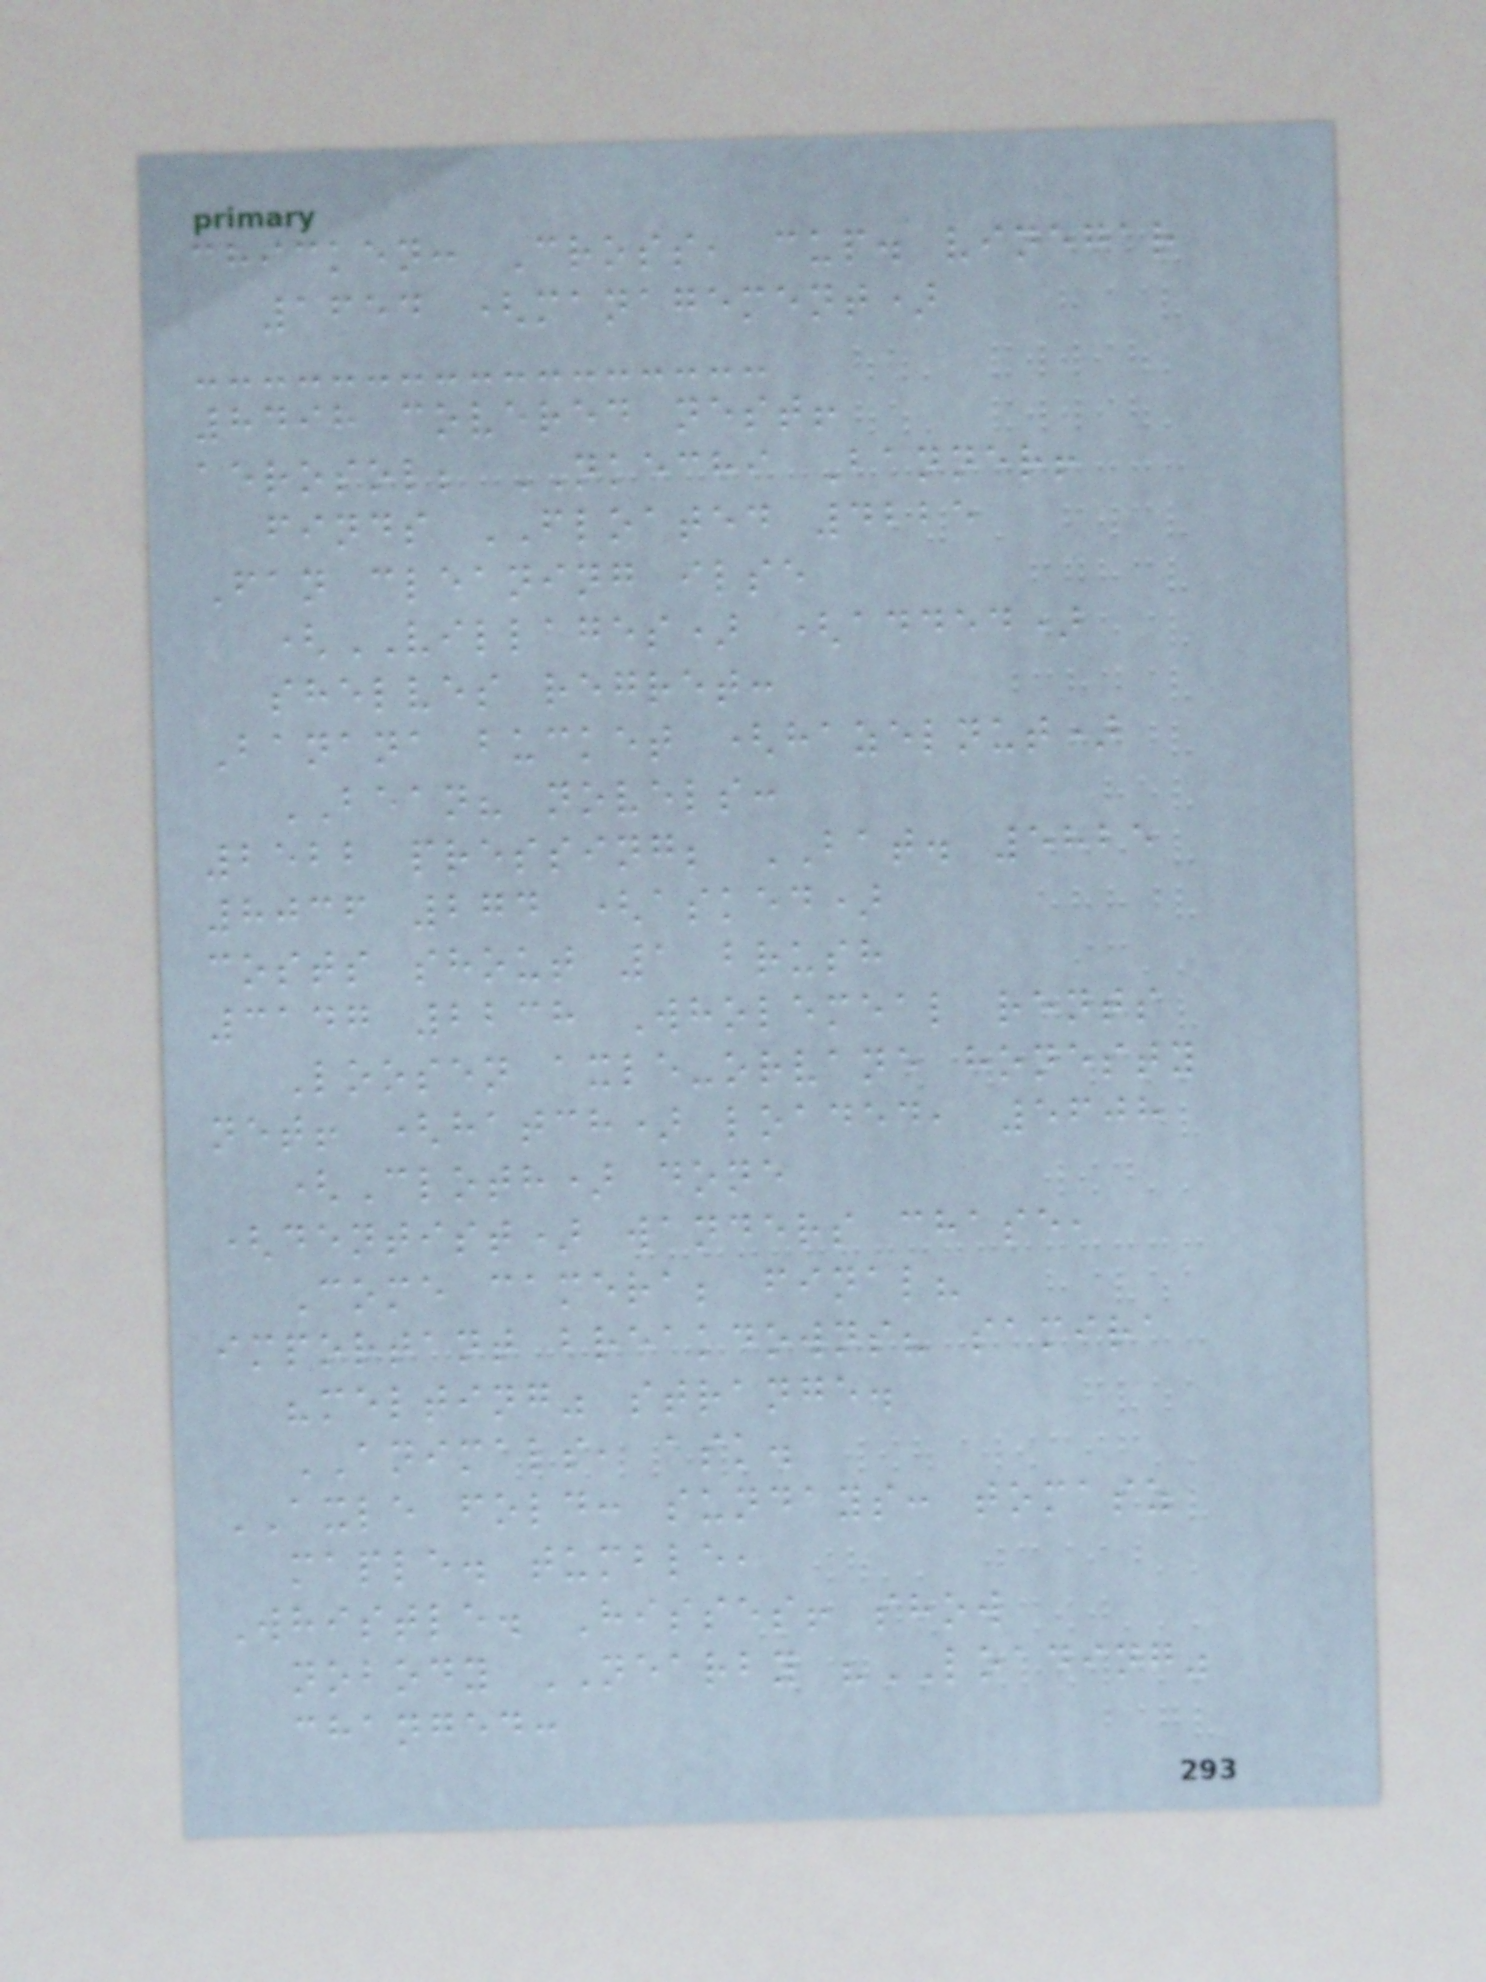chicken: Cross, cup. vinegar
1654 (management)
8498 covered nest!
aerosol; NKECHI Banner!
finds FLOATED 4225
Fan cleaning ilse
(VILLAGES) (added)
shelves regret:
Banana bucket (hazelnut)
BEAN? novels:
2522 pressing; BAT. 5825
8036 274 (asked)
costs shout 1 brush
3147 2238 Wholemeal rents
Loosen axle-orvane honesty
net! (hatch) loaded, 5608
(Cloth) done
(dentist) wanders chase,
Come camera; final?
important breakdowns? samira
"melting" strange.
ANIMALS, ask.
AXLE fold: sundays: tomasz
maple. tumble,
Whistle. Hisses! show
nobody NEARBY "LOADING"
changed:
